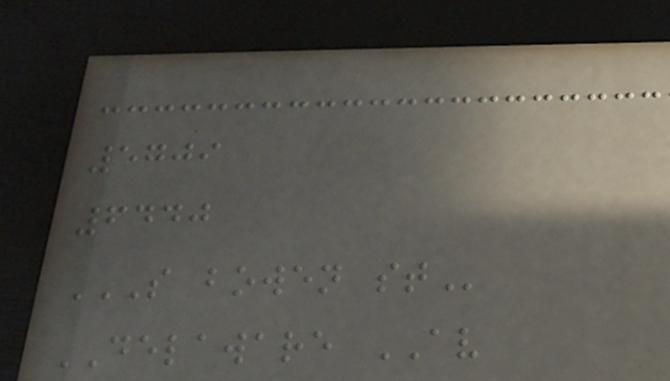5709
6440
S BOWEN ST
DELAWARE AV
